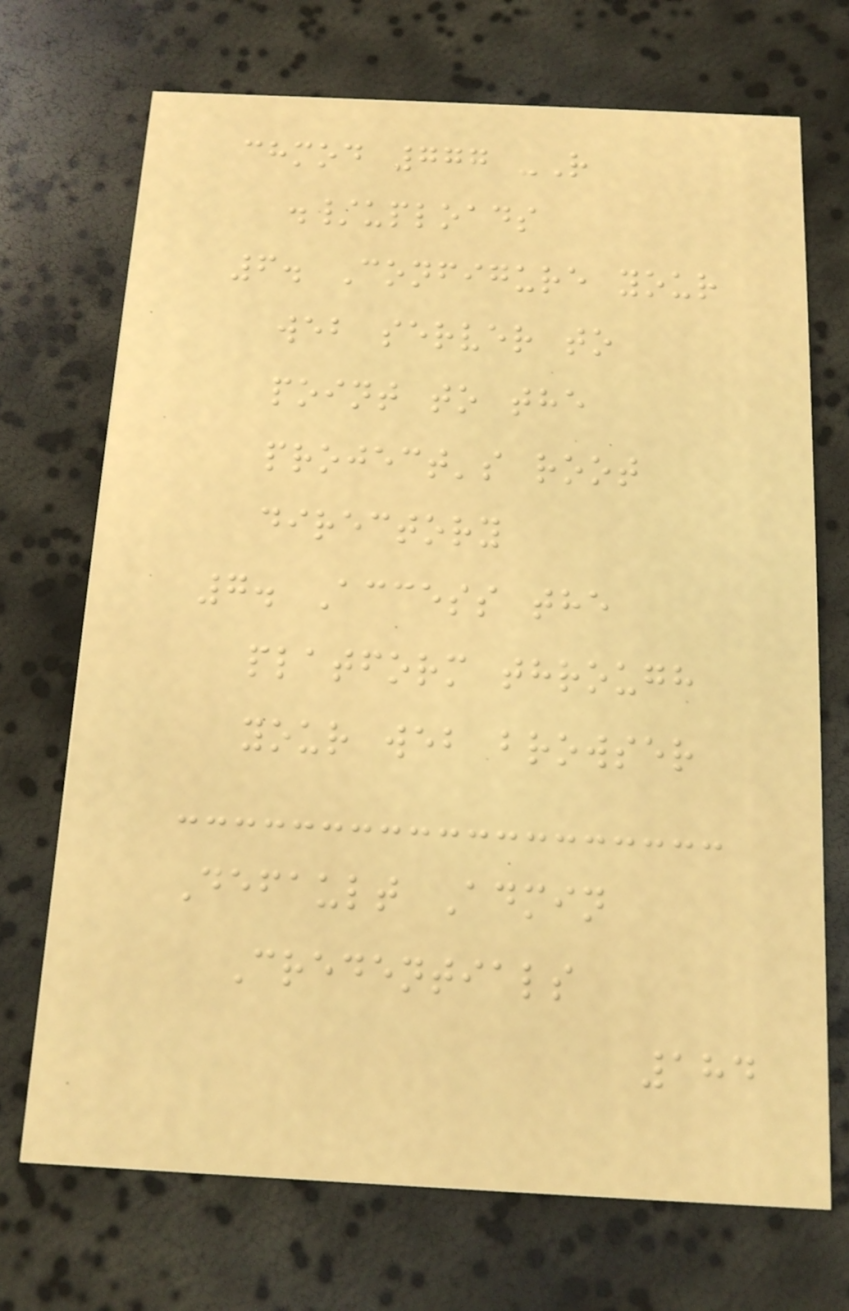chmod 777 -R
./uploads
6. Configure your
web server to
point to the
project's root
directory
7. Access the
platform through
your web browser
Default Admin
Credentials
184
